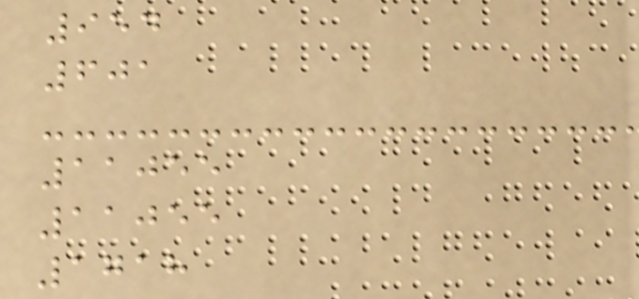954
601
11055
11055
1718
